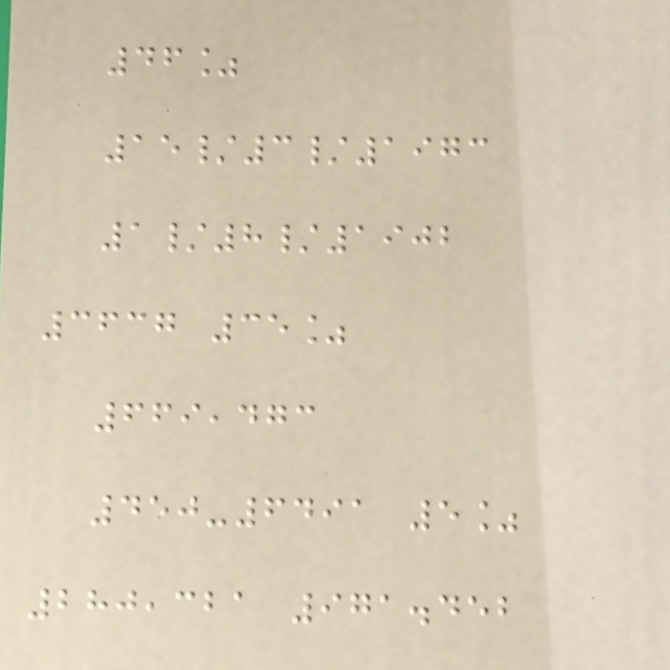46%
15/3/1973
1/8/1902
3637 35%
669,473
450-6491 5%
280,321 971.452
